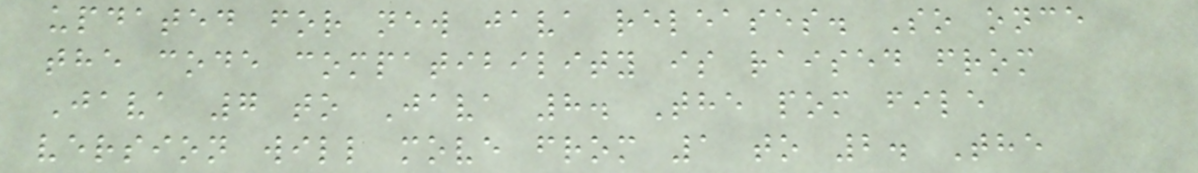updated for new java releases. So once
the code compatibility is raised from
Java 7 to Java 8. The pom file
version will move from 1 to 2. The
